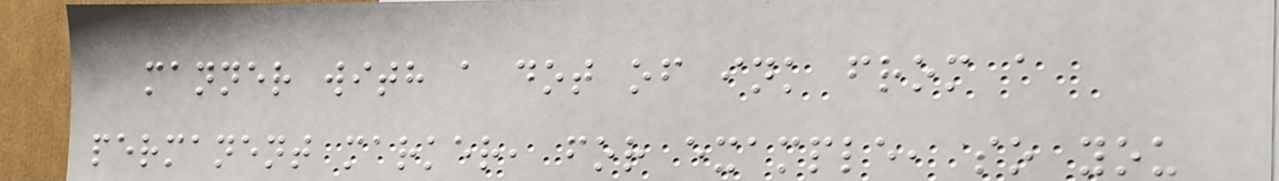manner with a dot of ink from a
permanent marker, for example, so you
